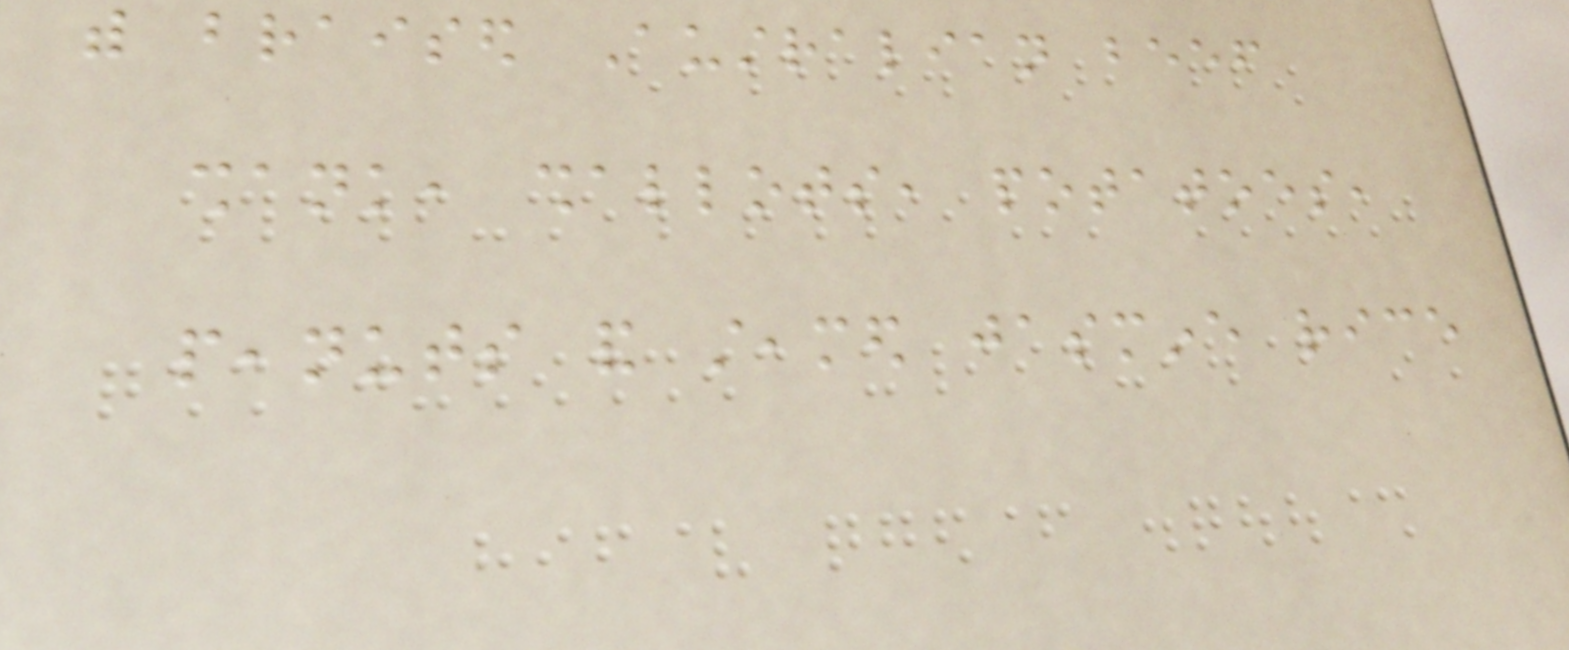with braised Australian beef
shank, shallots, potatoes,
peanuts and steamed jasmine rice
